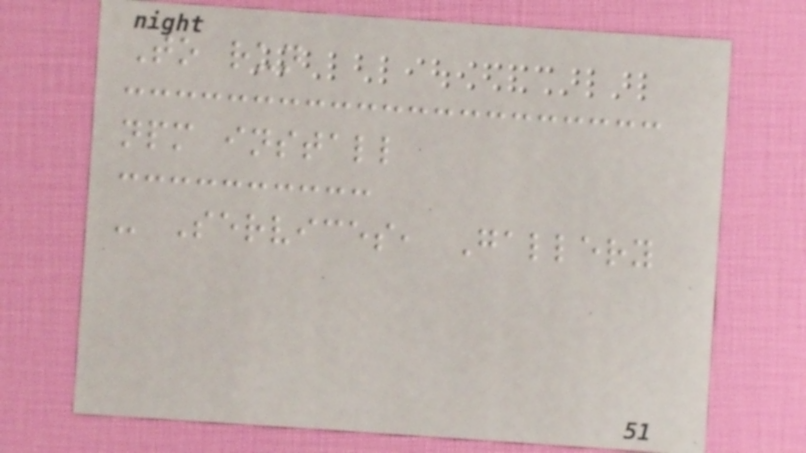To run
npm install
- Services, Gallery
